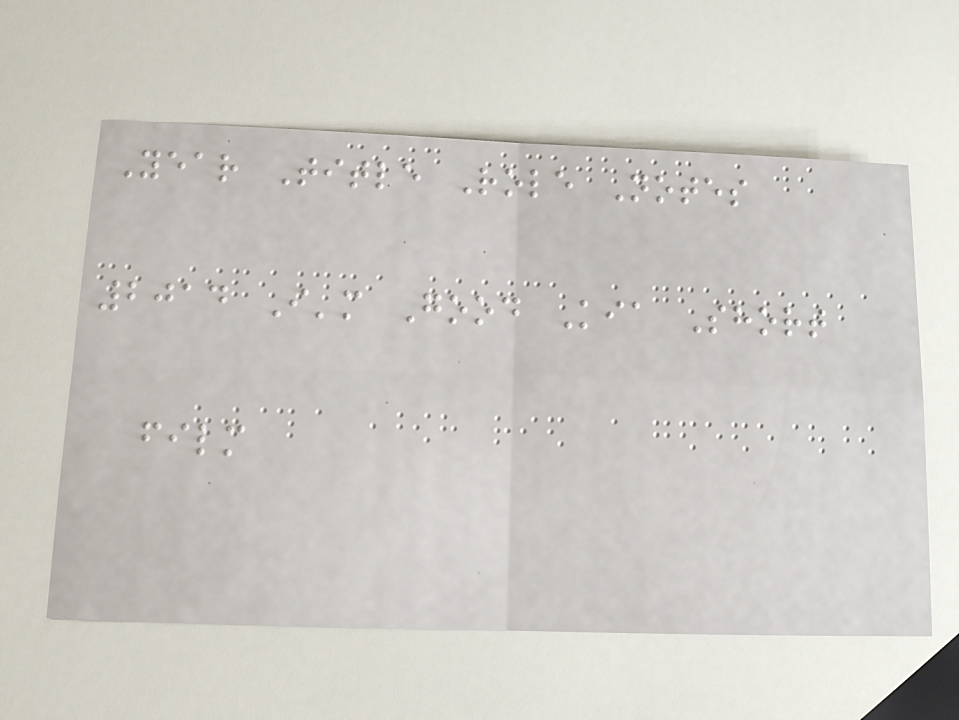Year Title Role Notes
2014 I'm Good Kia Short
film
